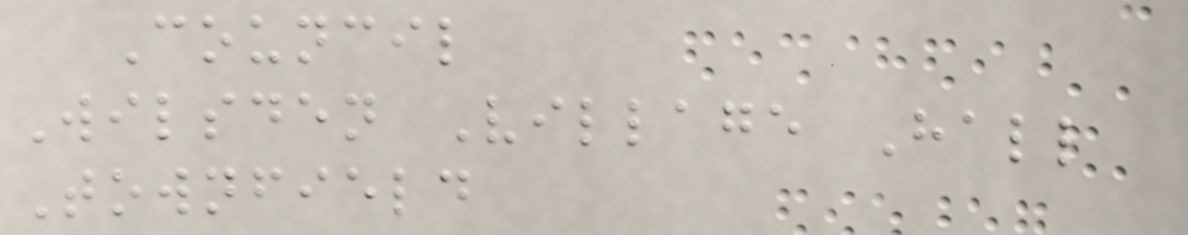Council
Wilsden Village Hall
Townfield
